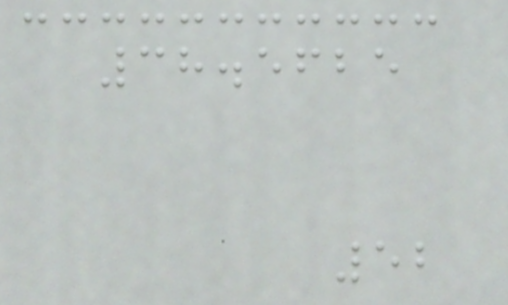38.5625
52
